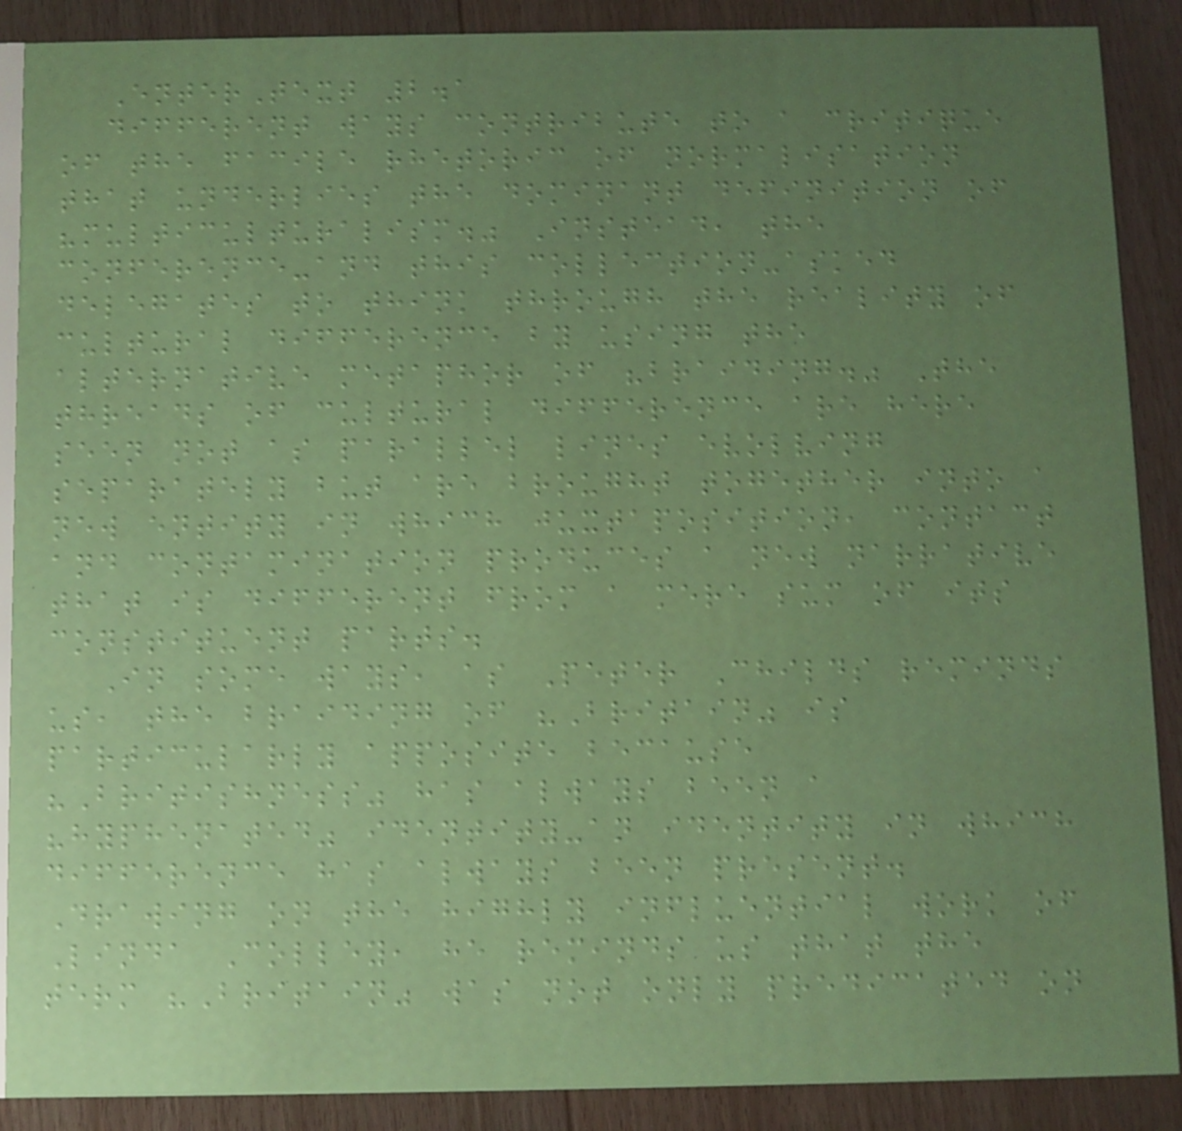EnterText 2.1
different ways contribute to a critique
of the facile rhetoric of normalisation
that underlies the dominant definition of
"multiculturalism." Instead, the
conference-and this collection-asked
delegates to think through the reality of
cultural difference by using the
alternative metaphor of "braiding." The
threads of cultural difference are here
seen not as parallel lines evolving
separately but are brought together into a
new entity in which juxtaposition, contact
and contamination produces a new narrative
that is different from a mere sum of its
constituent parts.
In some ways, as Peter Childs reminds
us, the braiding of "Britain" is
particularly apposite because
"Britishness" has always been a
"hyphenated" identity-an identity in which
difference has always been present.
Drawing on the highly influential work of
Linda Colley, he reminds us that the
term "Britain" was not only predicated on
